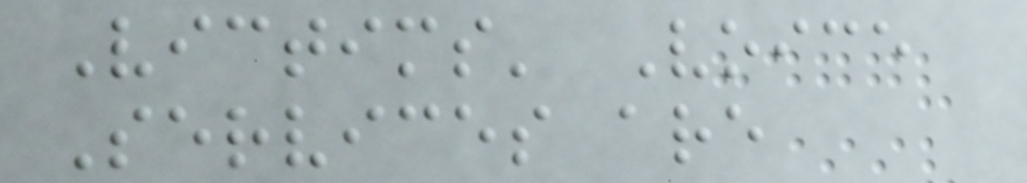Victims' Voice
Services are
